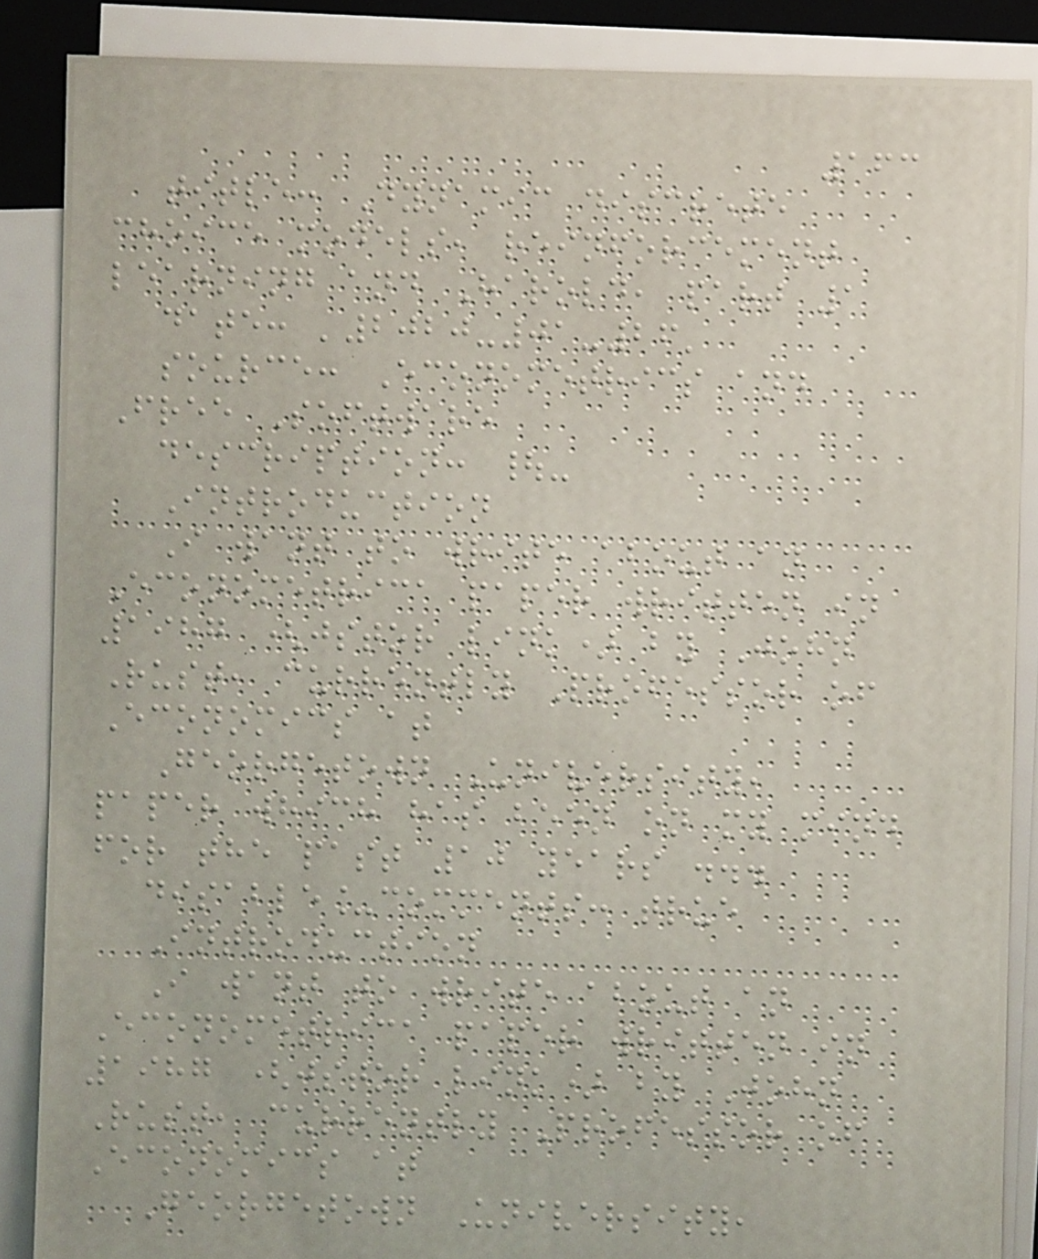163
title: Dynamic discrete
choice models, reinforcement
learning and Harold, part 1
date: '2020-01-26'
source: Econometrics and
Free Software
description: |-
Introduction
I want to write about an
Econometrica paper written in
1987 (jstor link) by John
Rust, currently Professor of
Economics at
Georgetown University,
paper which has been on my mind
for the past 10 years ...
disable_comments: true
Introduction
I want to write about an
Econometrica paper written in
1987 (jstor link) by John
Rust, currently Professor of
Economics at
Georgetown University,
